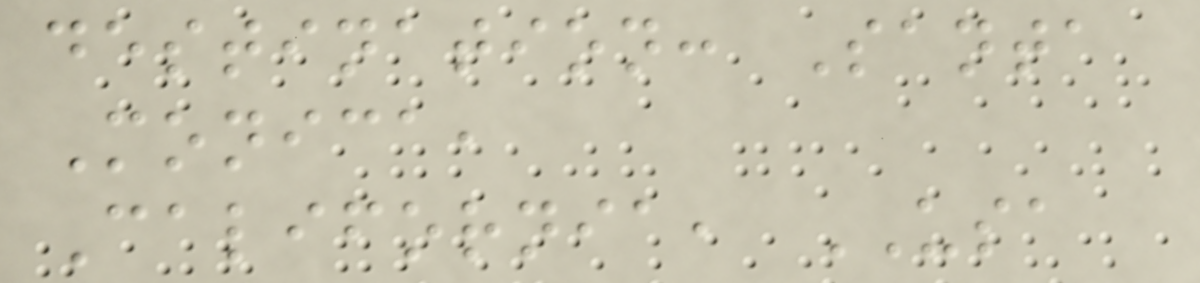destination: Santa
Monica,
California, USA
